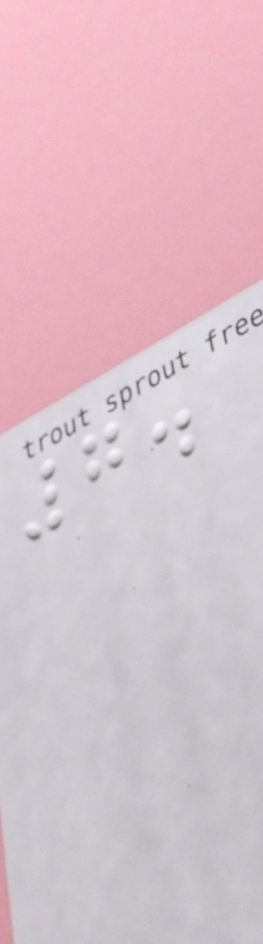7.
